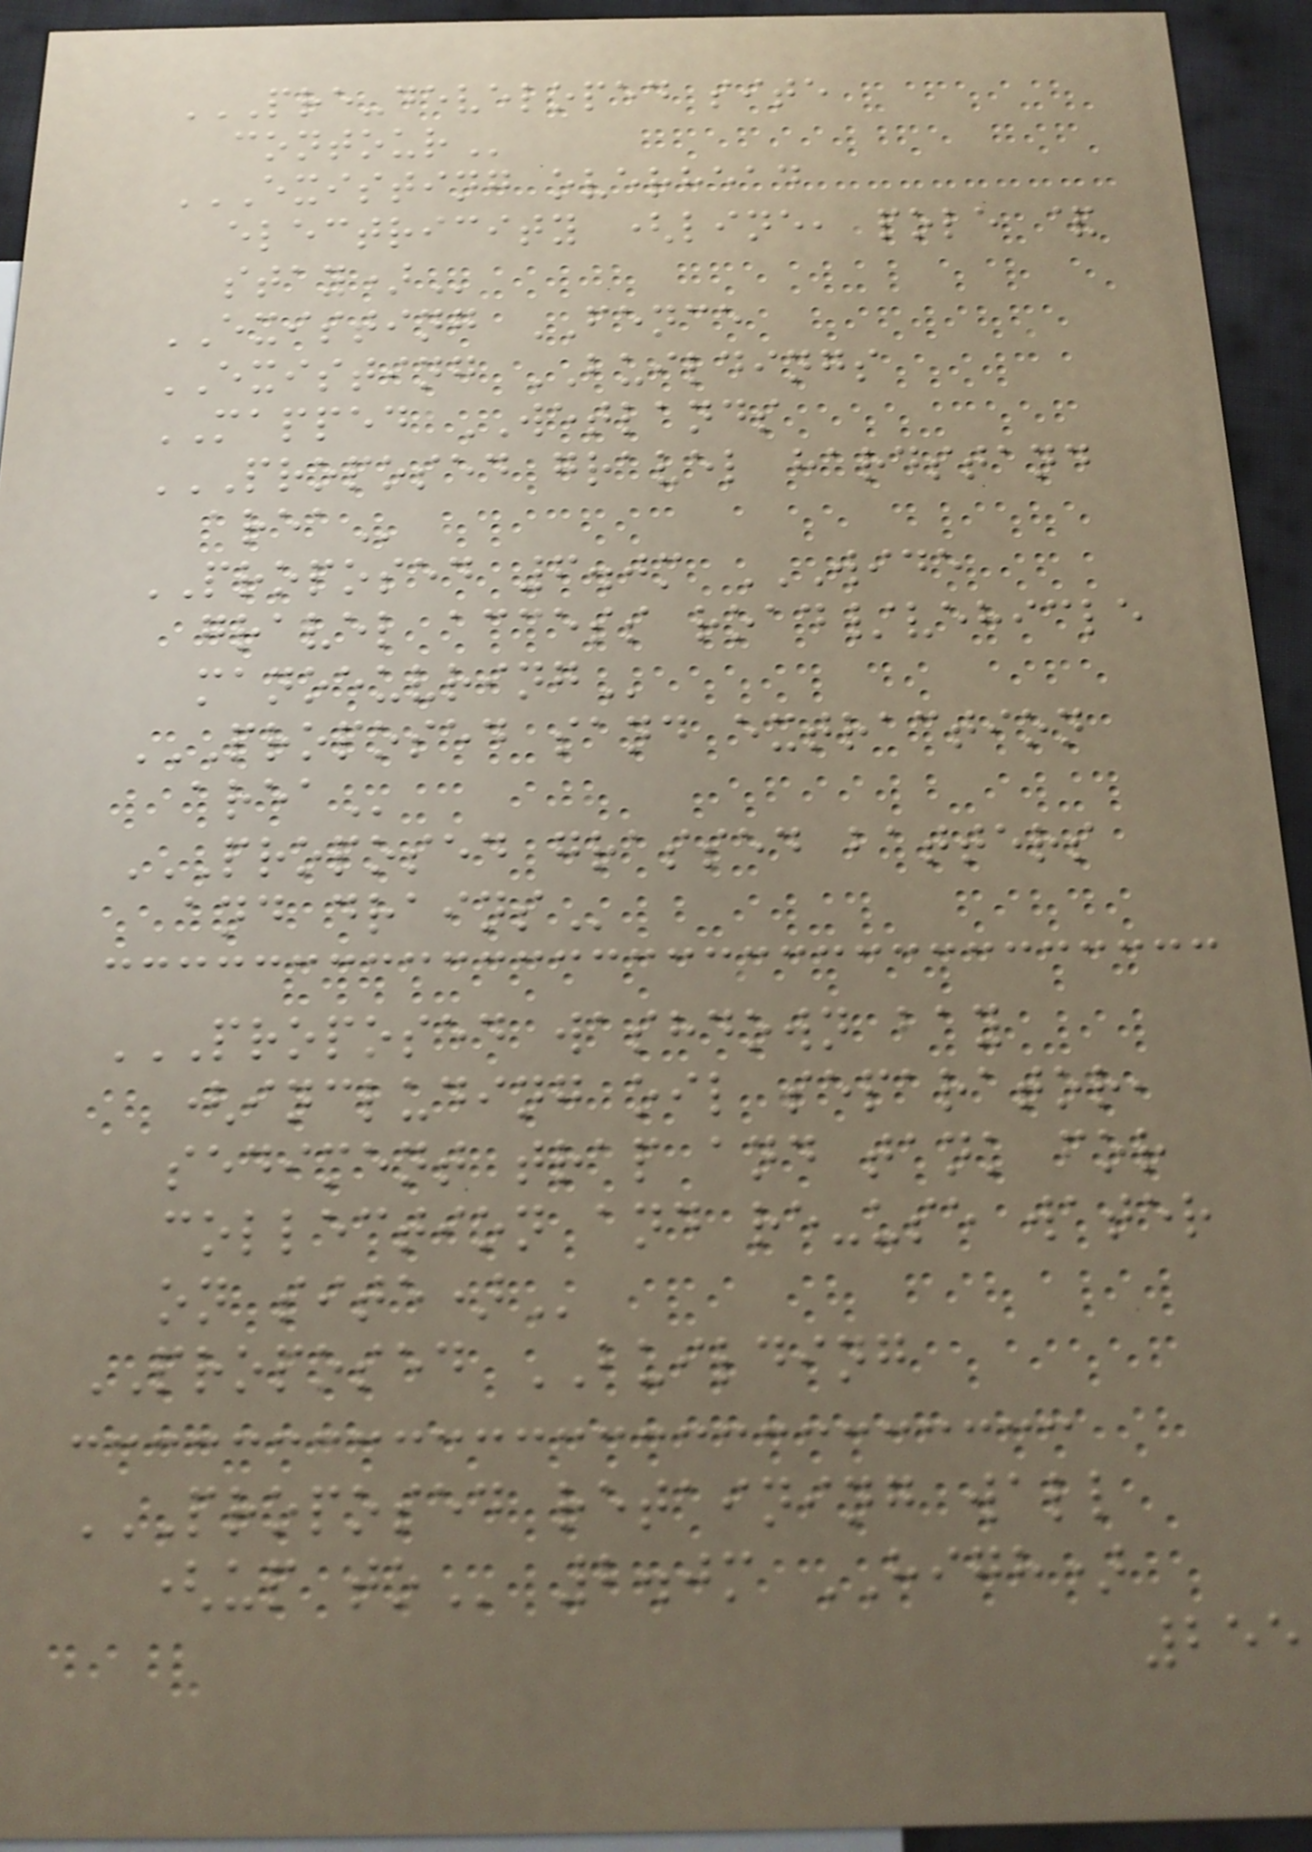PRE-DEVELOPED SITE
CONTOUR
EXISTING OVERHEAD
ELECTRICITY (LINE, POLE &
STAY)
EXISTING FENCE
EXISTING BUILDINGS
MAPPED WETLANDS
PROPOSED GRAVEL HARDSTAND
AREA
PROPOSED 6.0m WIDE
GRAVEL ACCESS ROAD/VEHICLE
MANOEUVRING
PROPOSED SAND EXTRACTION
AREA
PROPOSED GRASSED BATTERS
AND DRAINS
PROPOSED WASHDOWN BAY
(INCLUDING OIL SEPARATOR,
SEDIMENT TRAP AND TANK FOR
COLLECTION AND RE-USE WATER
ON SITE)
PROPOSED BUILDING
PROPOSED RETAINING WALL
(UP TO 2.0m HIGH)
255
